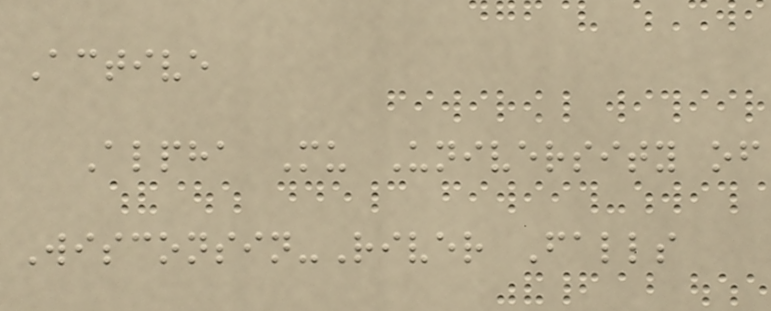Active
Alpha Mu University of
Wisconsin-River Falls
